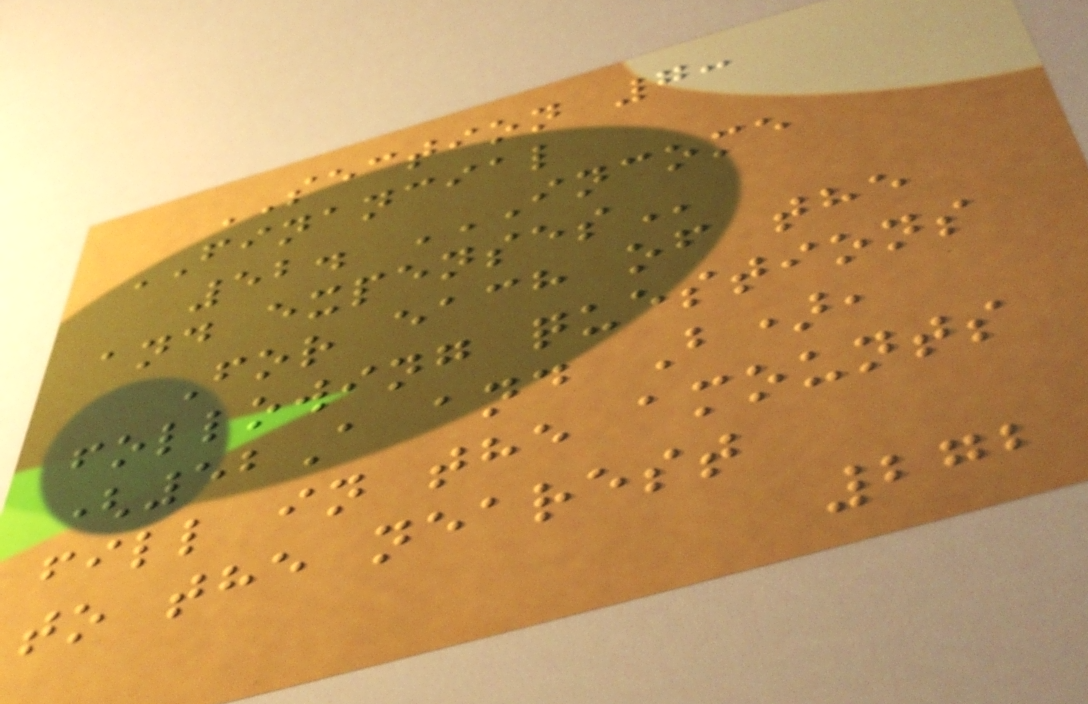SECTION 7:
FINANCIAL
52. INCOME
AND EXPENSES
For each of the
following questions
(52A and B),
fill in the amounts
to the nearest
272
